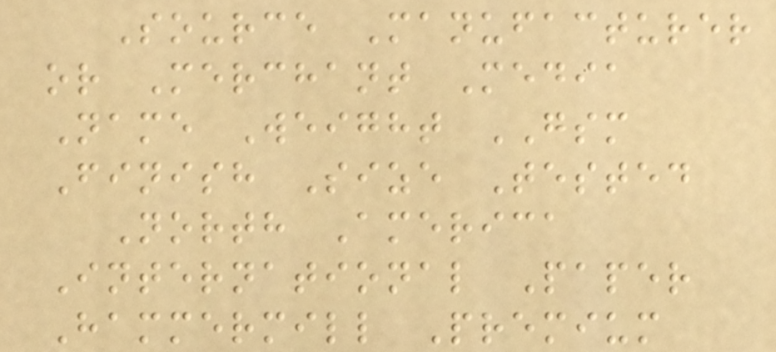Source Manufacturer
or Merchant Media
Name Weight GSM
Finish Size Tested
North America
International Paper
Hammermill Premium
